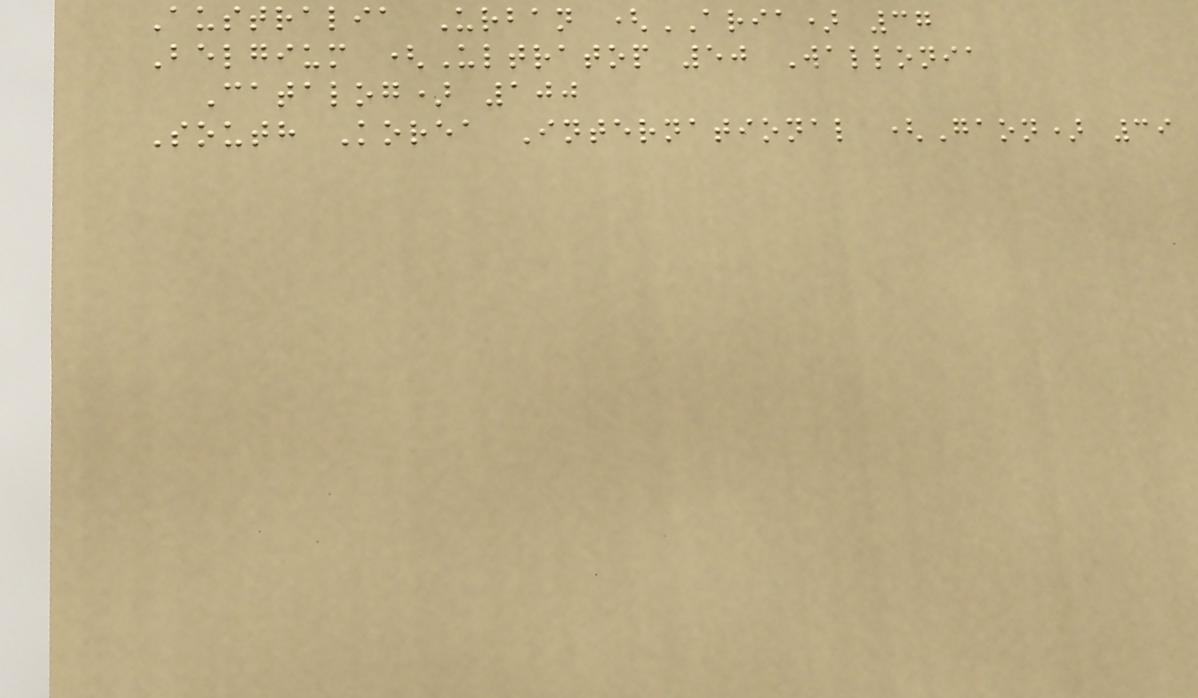Australia Urban (ARIA) 37
Belgium (Ultratop 50 Wallonia
Catalog) 100
South Korea International (Gaon) 39
